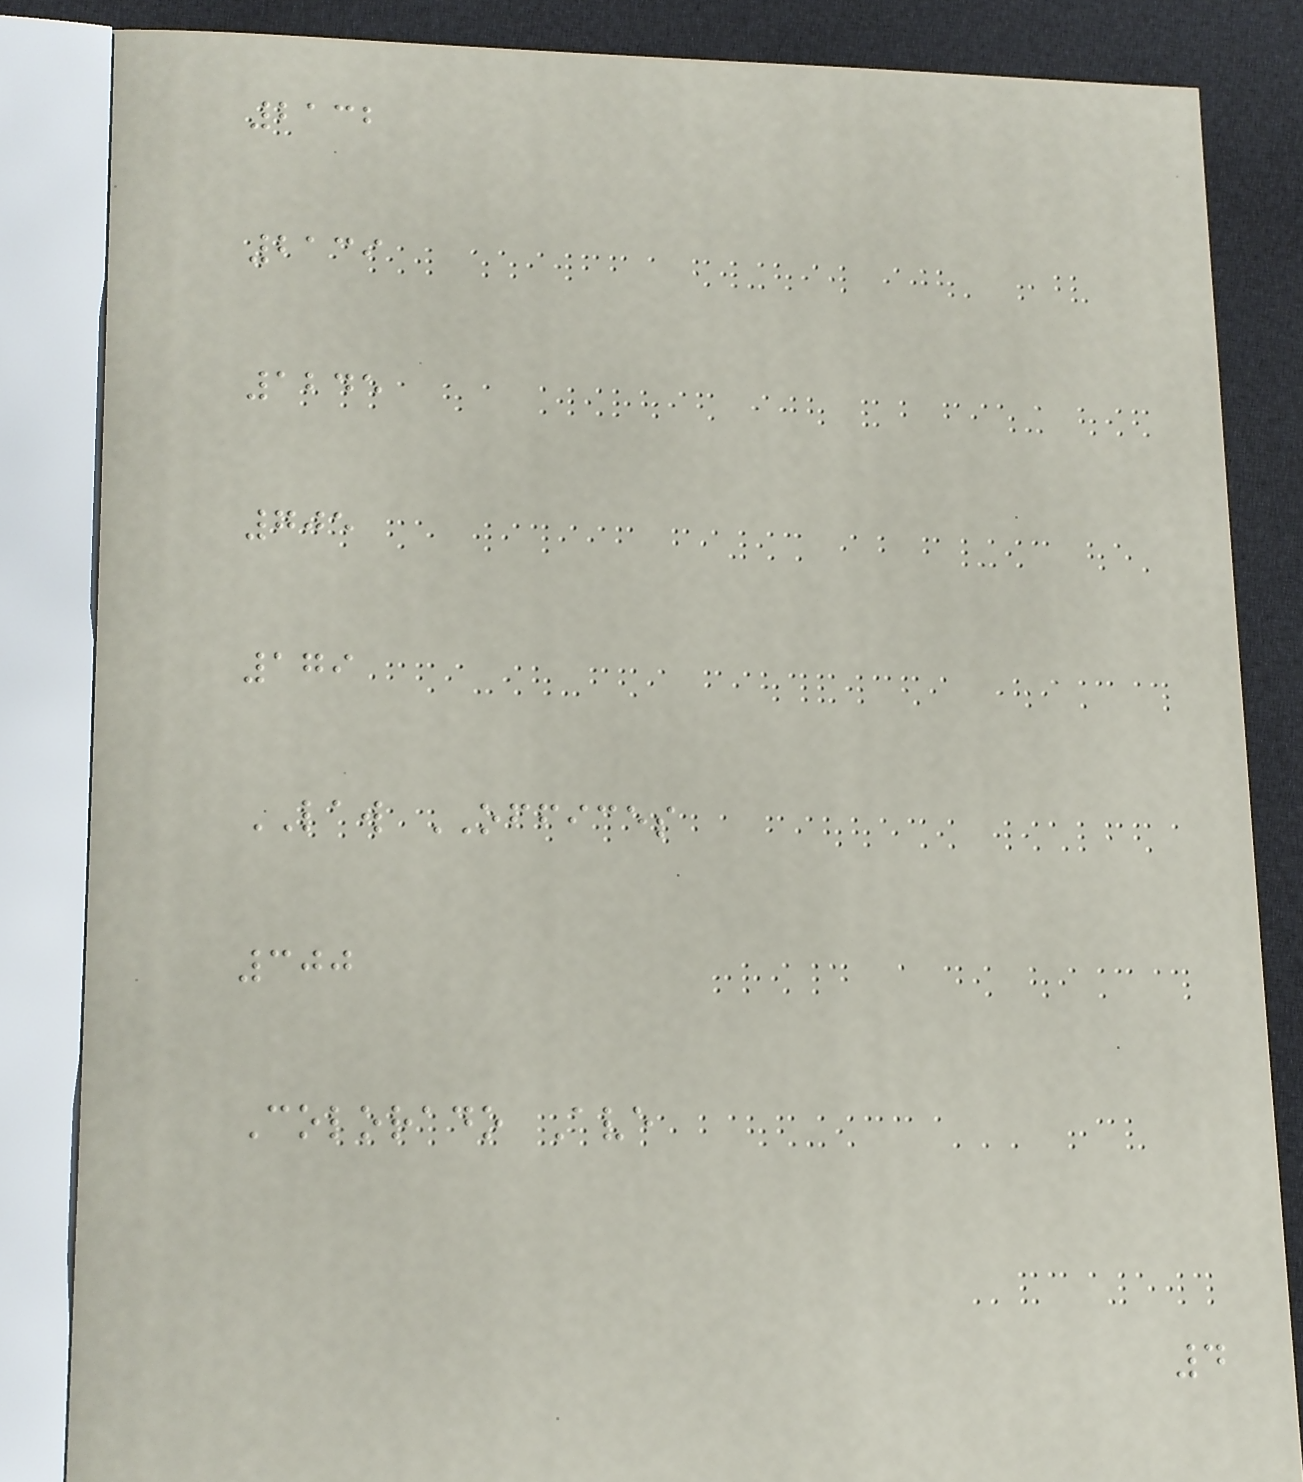2132
2139
1245
705
179
LAW OFFICES
300
Colorado Ave
4
